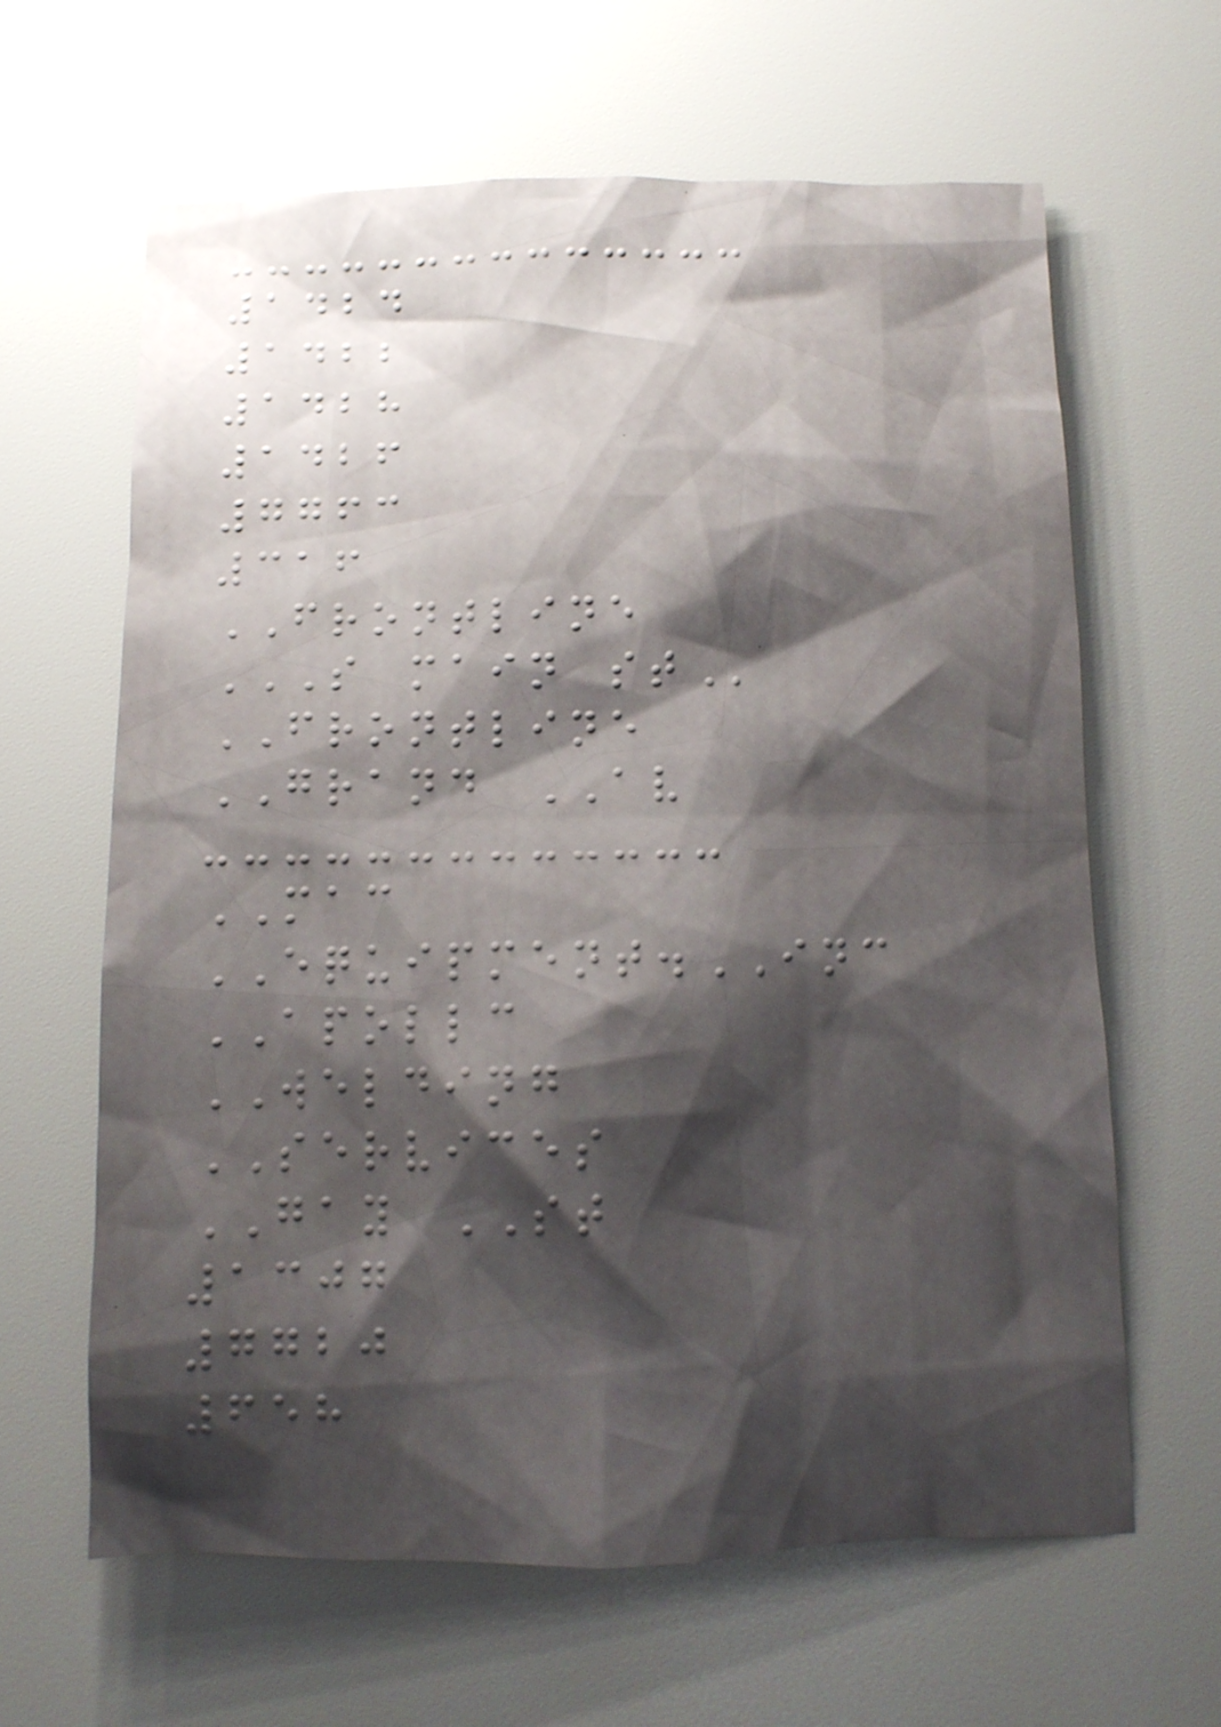1424
1422
1428
1426
7763
316
FRONTLINE
S MAIN ST
FRONTLINE
GRAND AV
MAC
EQUIPMENT.INC
APOLLC
WELDING
SERVICES
GAY ST
1307
7720
658
